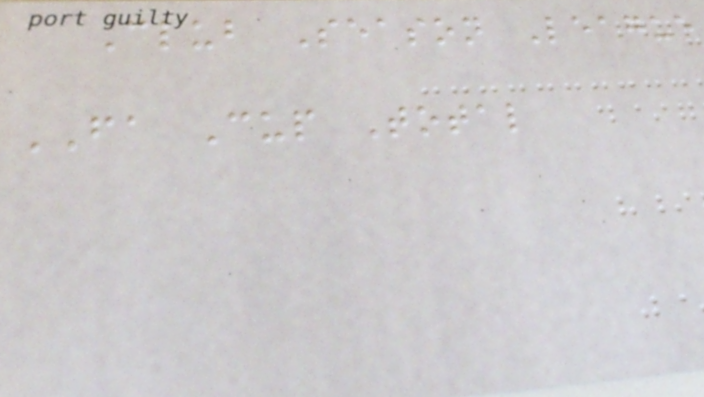Club Season League
FA Cup Total
